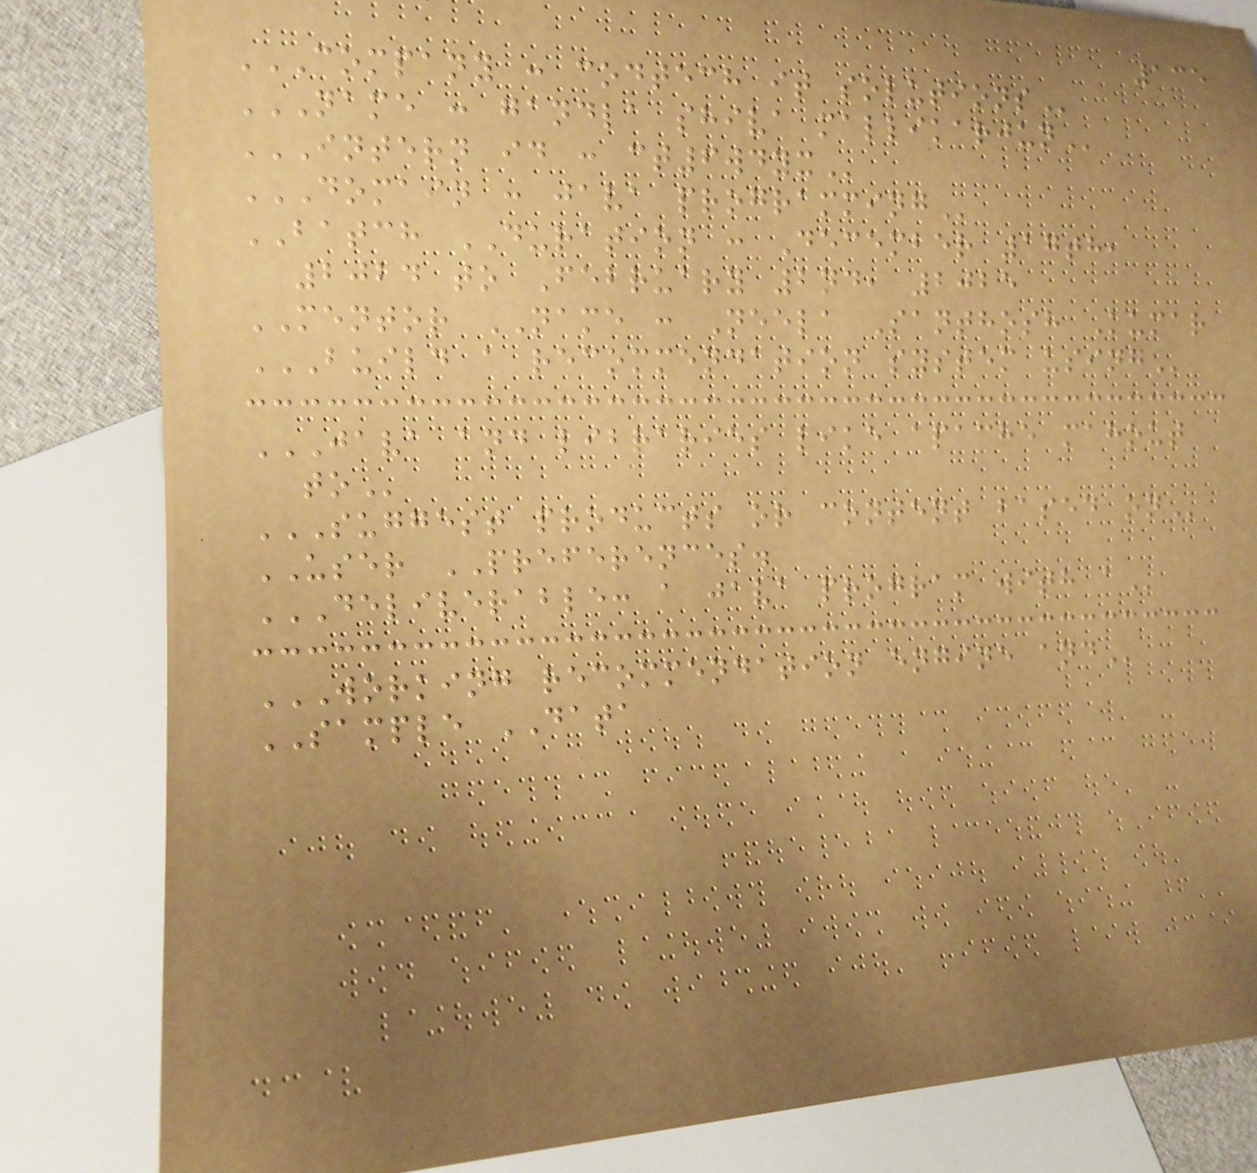135
COMPANY : CODTECH IT SOLUTIONS
NAME : GANDLA SHIVA MALLIKARJUN
INTERN ID : CT6WDYX
DOMAIN : JAVA PROGRAMMING
BATCH DURATION : December 17th,
2024 to February 2nd, 2025
MENTOR NAME : Neela Santhosh Kumar
BUILD A RECOMMENDATION SYSTEM USING
JAVA AND LIBRARIES LIKE APACHE MAHOUT
TO
SUGGEST PRODUCTS OR CONTENT BASED ON
USER PREFERENCES.
DELIVERABLE: A JAVA PROGRAM WITH A
WORKING RECOMMENDATION ENGINE AND
SAMPLE DATA
